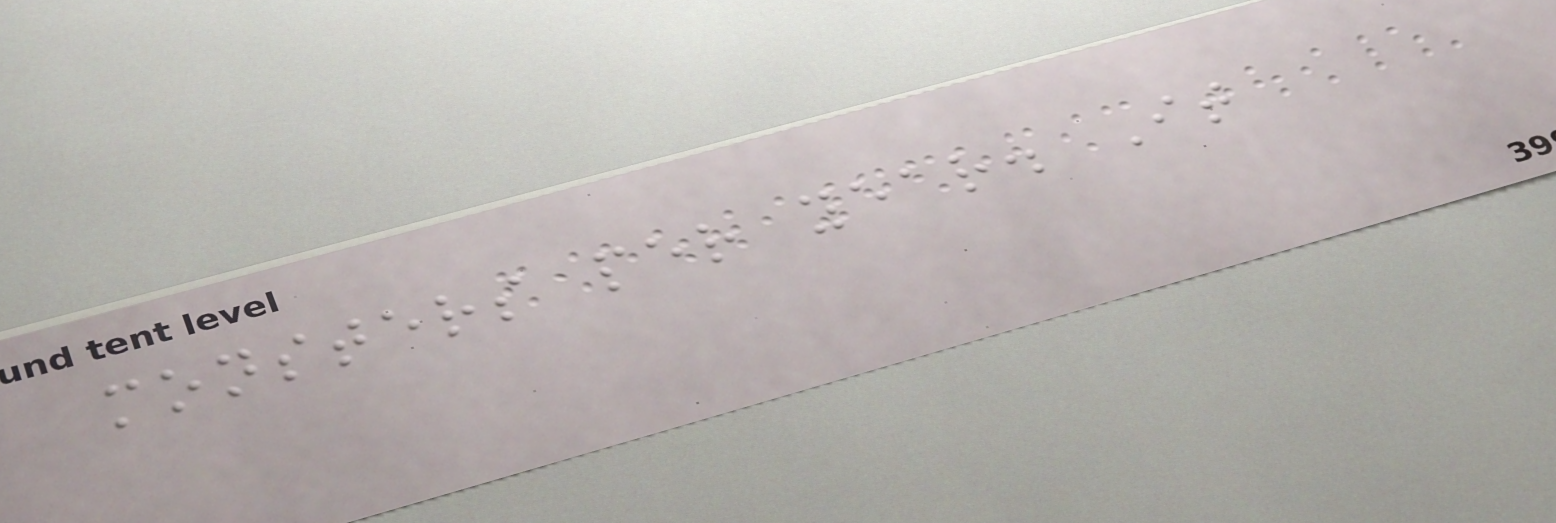monsters per year. It
